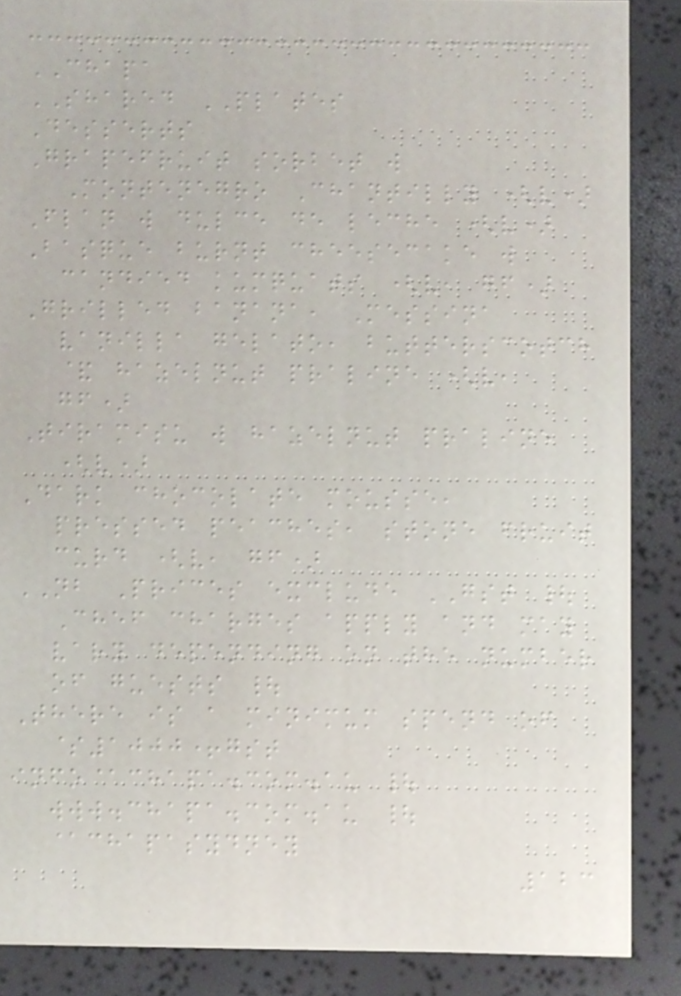CHAPA
SHARED PLATES
Desserts
Grapefruit sorbet w
Montenegro Chantilly (v)
Flan w dulce de leche (v)
Basque burnt cheesecake w
candied kumquats (v, gf)
Grilled banana, Messina
vanilla gelato, butterscotch
& hazelnut praline (v,
gf)
Tiramisu w hazelnut praline
(v)
Dark chocolate mousse,
pressed peaches, stone fruit
curd (v, gf)
NB Prices exclude GST |
Chef charges apply and may
vary depending on the number
of guests |
There is a minimum spend of
$1000+gst
info@chapa.com.au |
www.chapa.com.au |
@chapasydney
123
